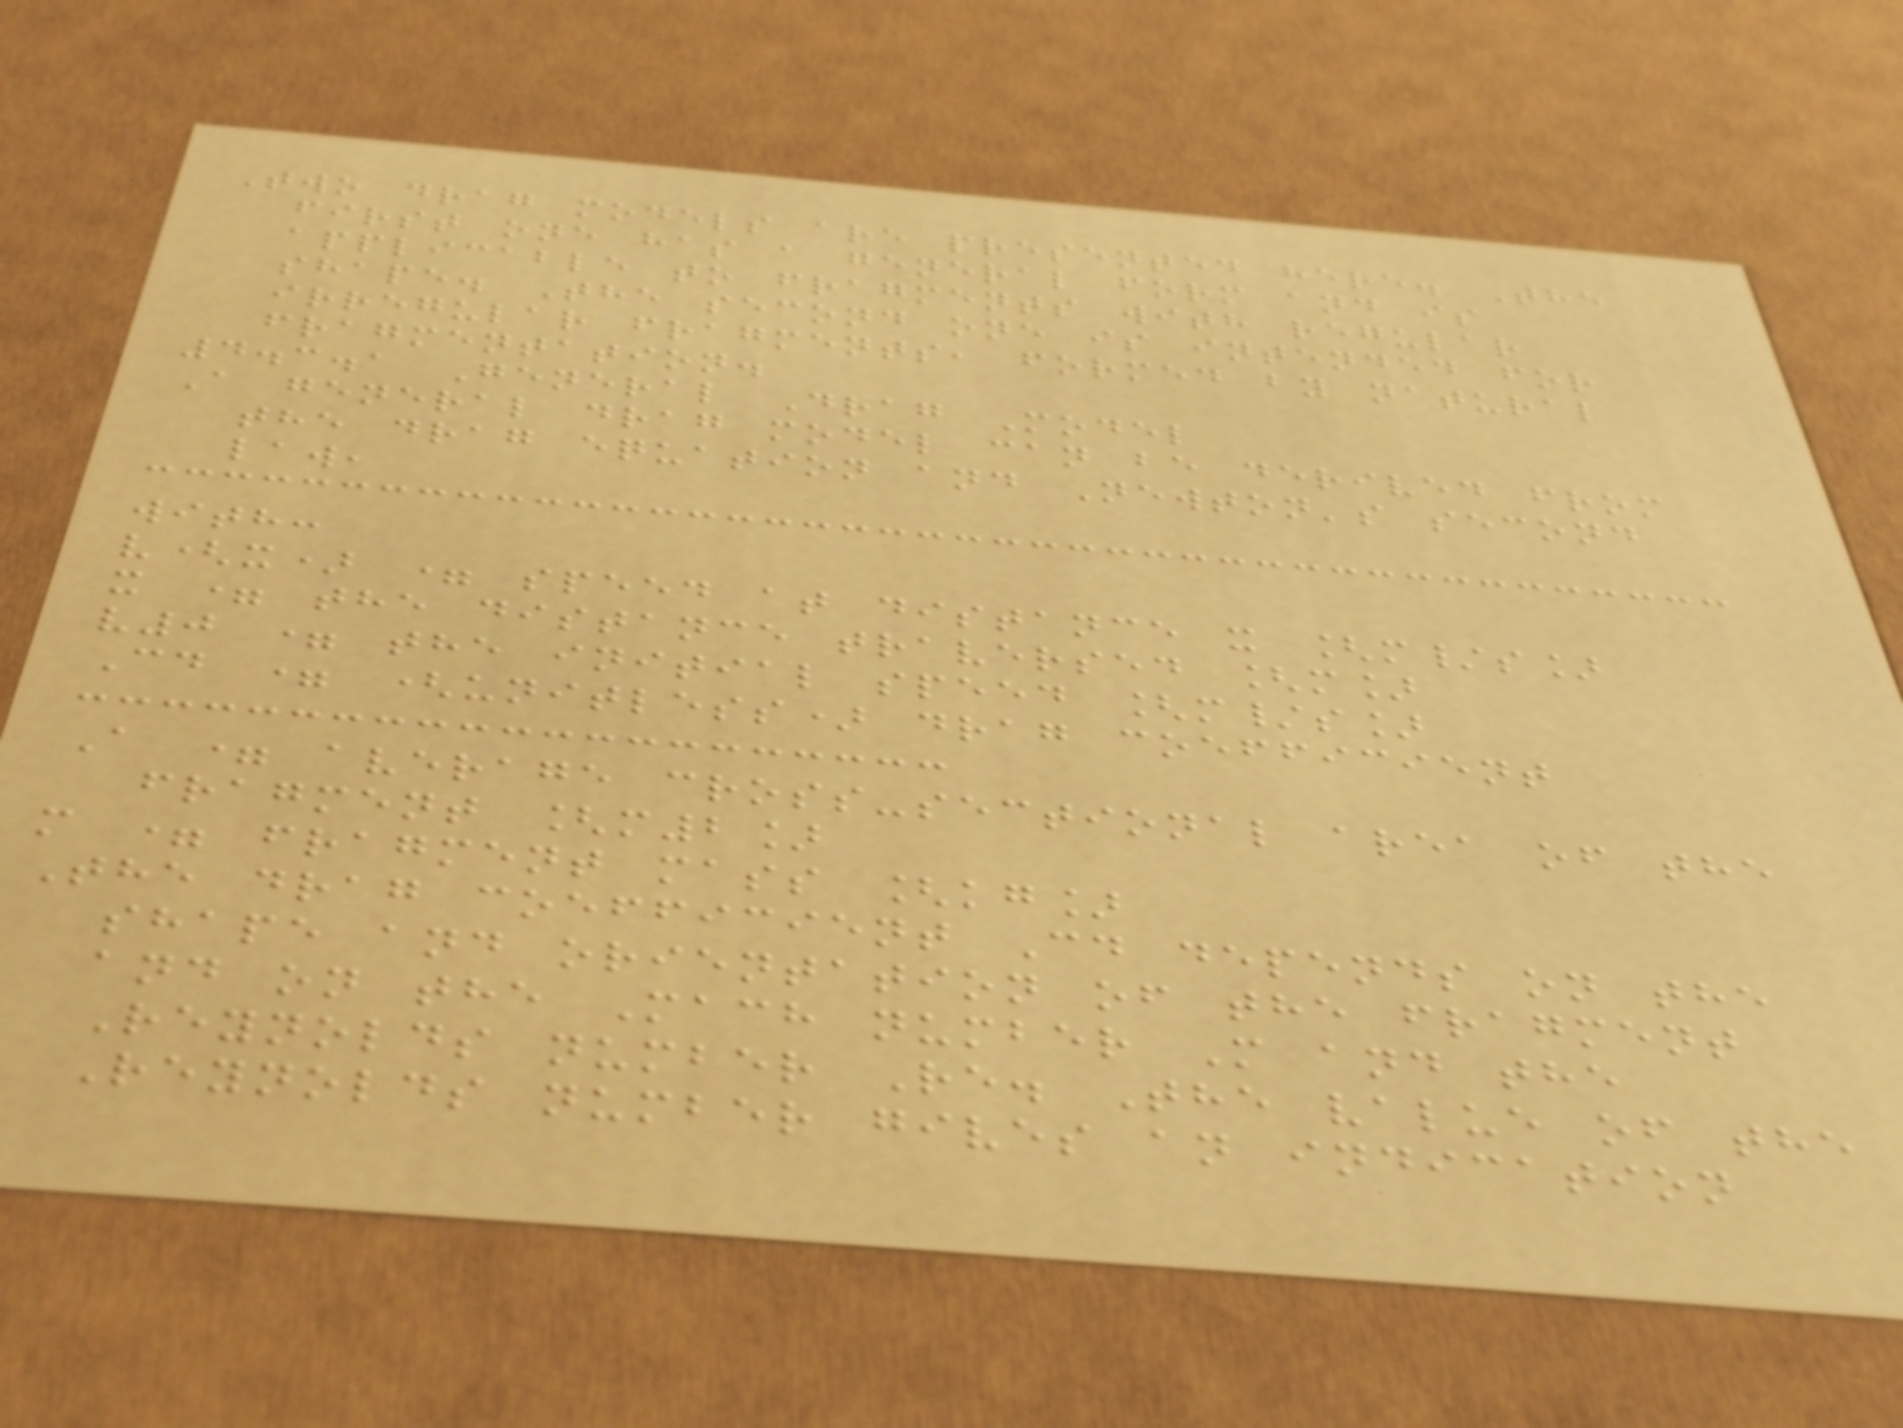Two drag models are presented here. The
first one has a general form and is
applicable to fragments with regular
shape. The second one is intended for
irregular fragments, formed by natural
fragmentation.
4.3.1 General Drag Model
A general drag model can be derived from
the drag equation and Newton's second
law,
with:
v(x) = speed at distance x [m/s]
x = the distance traversed [m]
v0 = the initial speed [m/s]
Cd = (unitless) drag coefficient
A = average cross-sectional area of the
fragment [m2]
m = fragment mass [kg]
The drag coefficient Cd depends on the
shape and orientation of the fragment
and on the Mach number M and the
Reynolds number Re. The value of the
Reynolds number gives an indication
